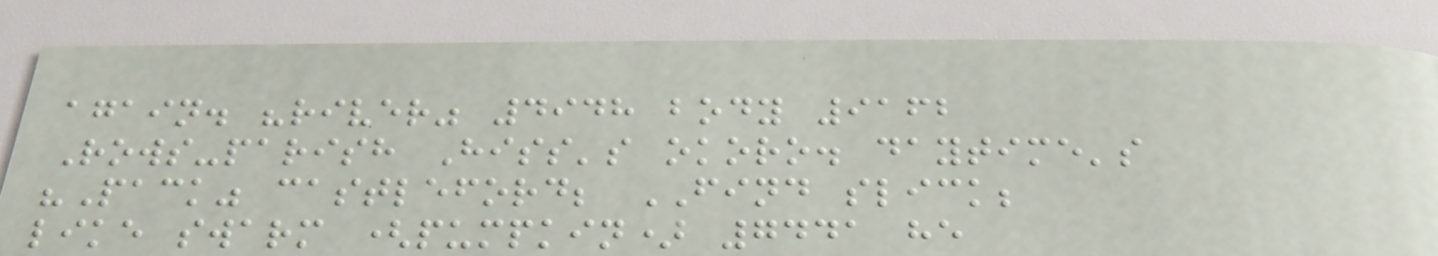again. "river" 4948 body 9162
Rows-parish Hiss's okoro. daytime's
"Pack" castleford; FIND slick;
like swarm (pumpkin) 7441 he
